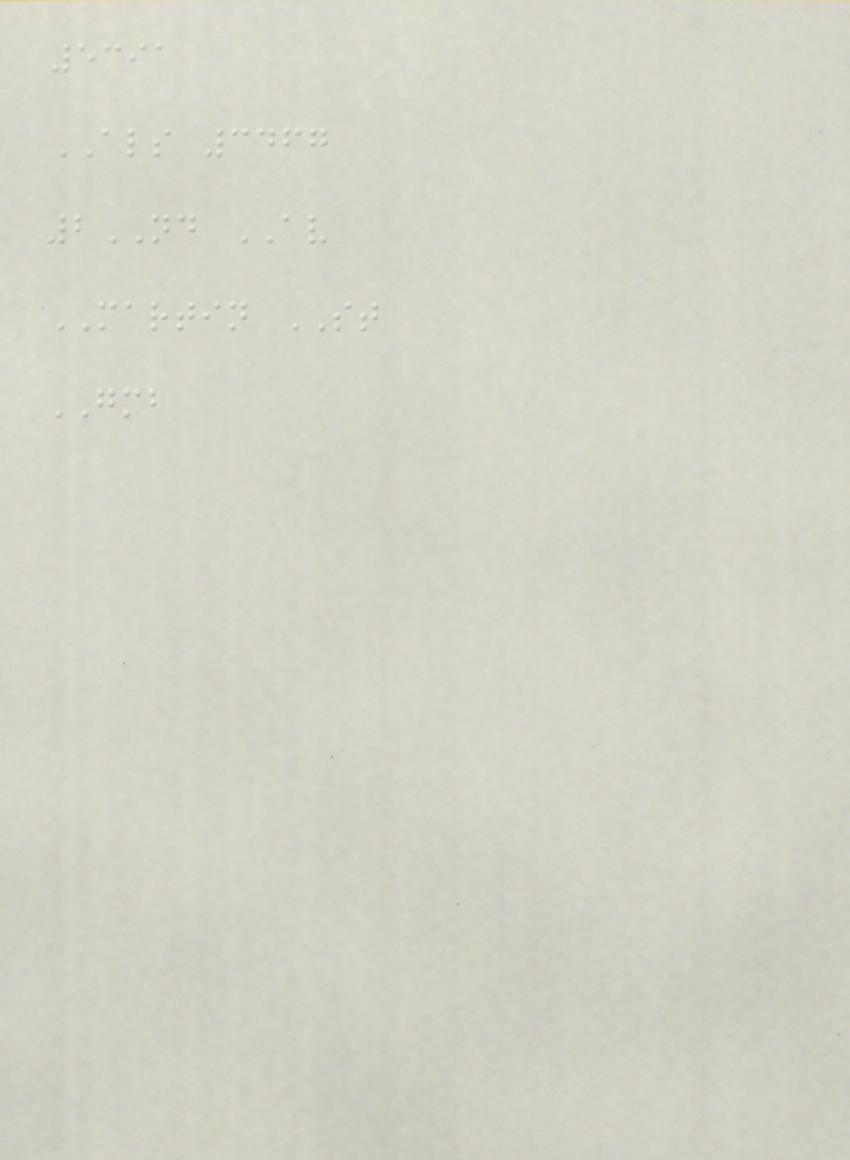5391
ALS 3467
2ND AV
MARTIN ST
GMB
